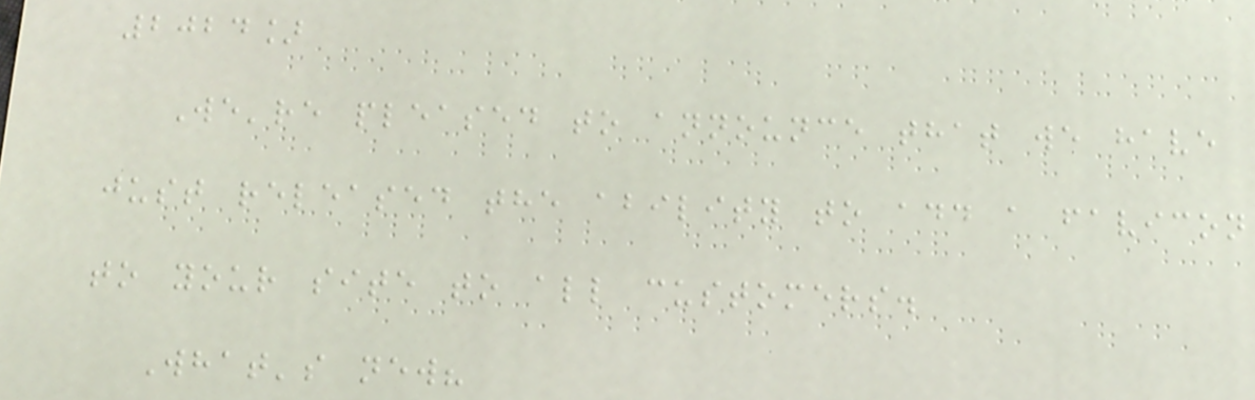2024]
We're pleased to announce that we have
just released the ability to add a favicon
to your site to all customers.
What's new?
